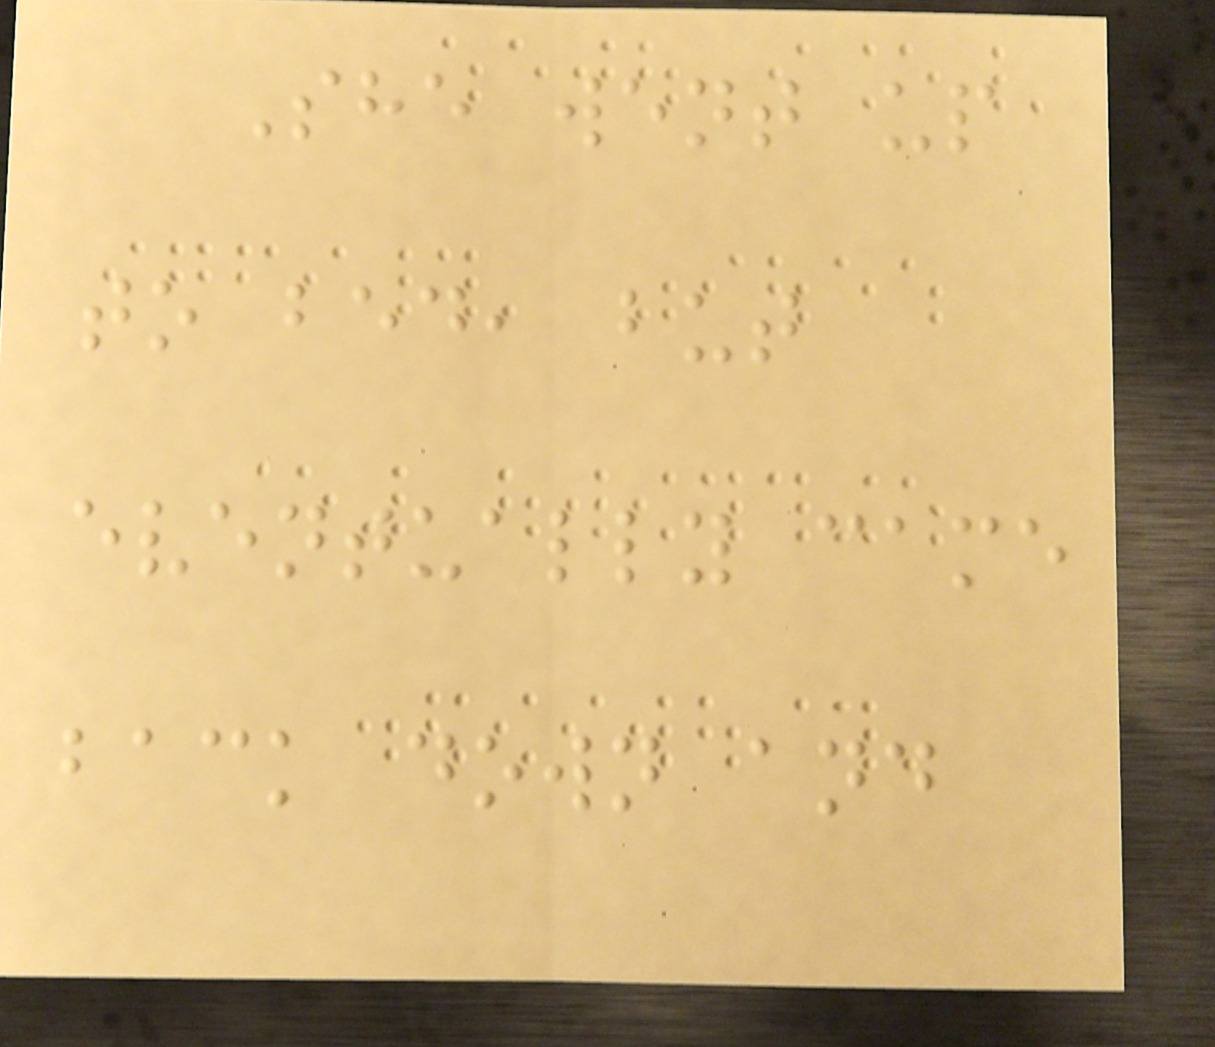She went up
to bed, but
eventually came
back down and
